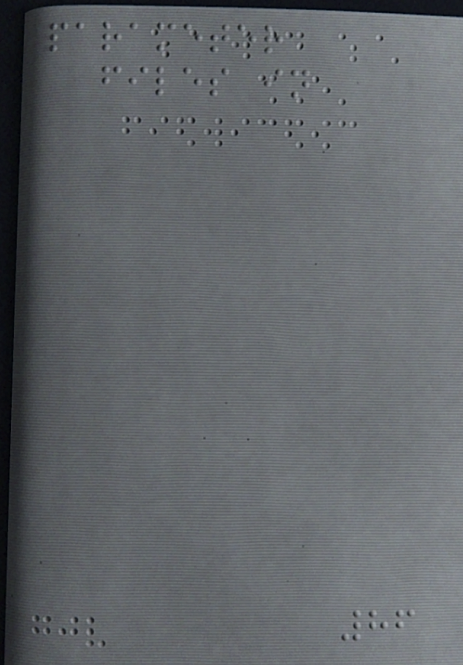parameter
files in
86
